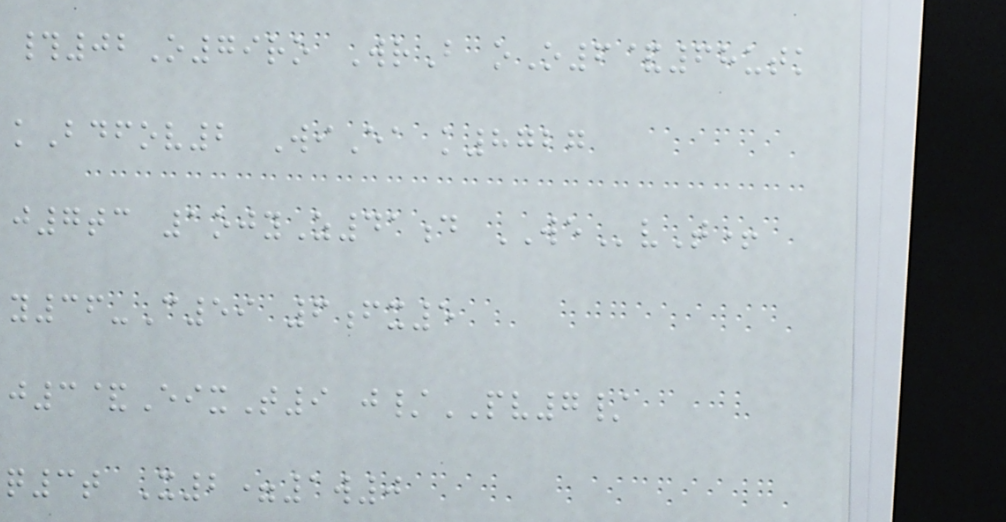#02O79ro WrB oO6&68utk
kBdfov2 WiEa k8727
j7tc 1ojyZ41d WEvT+
y36-C59 6fx5
j3&EixT9 j/PV7/
q3t X2=1w0
